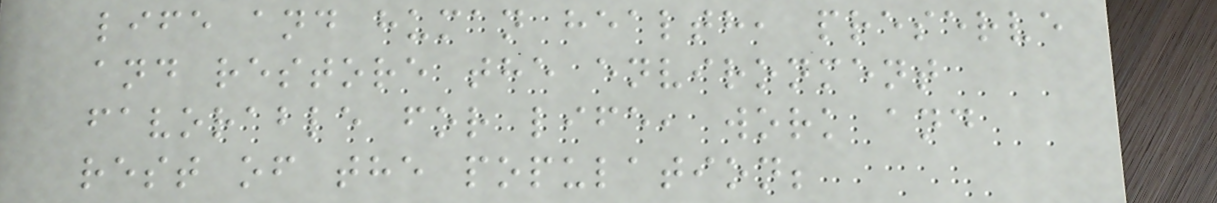life and human health, preserve
and restore the environment
favorable for life, work and
rest of the population;
